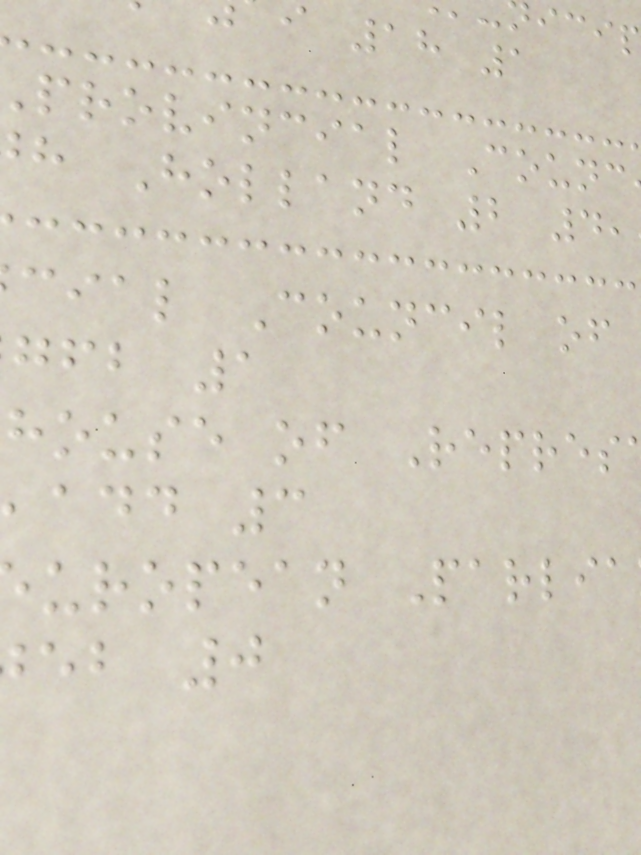i 18 1
provincial Counc
h Holland 2 4,
cial Council of
gfb 1
house of Repres
add 3
uropean Parlia
eb 0
